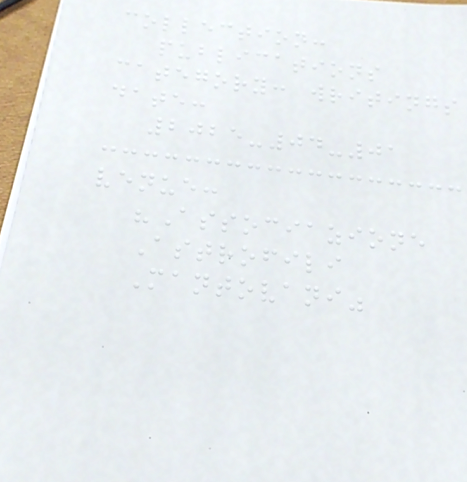collection:
publications
category: writings
date:
2025-04-01
venue:
"Associazione
Astrofili
Mantovani"
